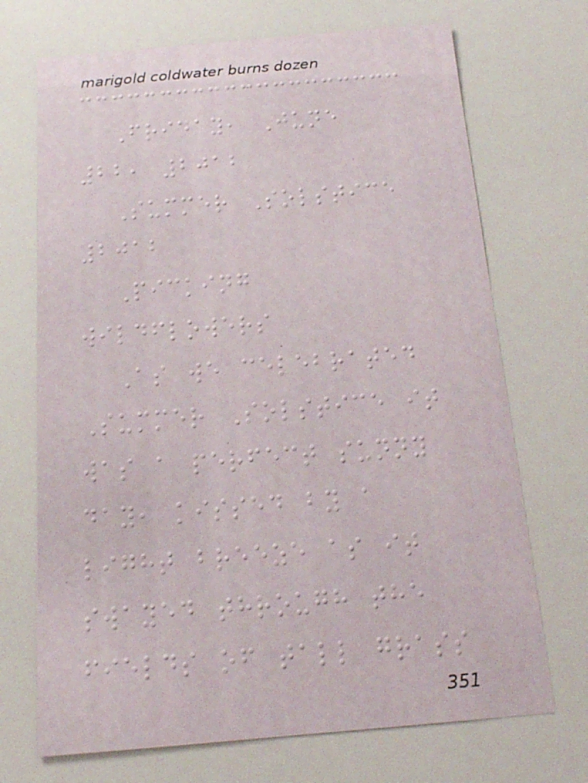Friday, June
22, 2012
Summer Solstice
2012
Picking
wildflowers
As we celebrated
Summer Solstice it
was a perfect sunny
day, kissed by a
light breeze as it
swayed through the
fields of tall grass
